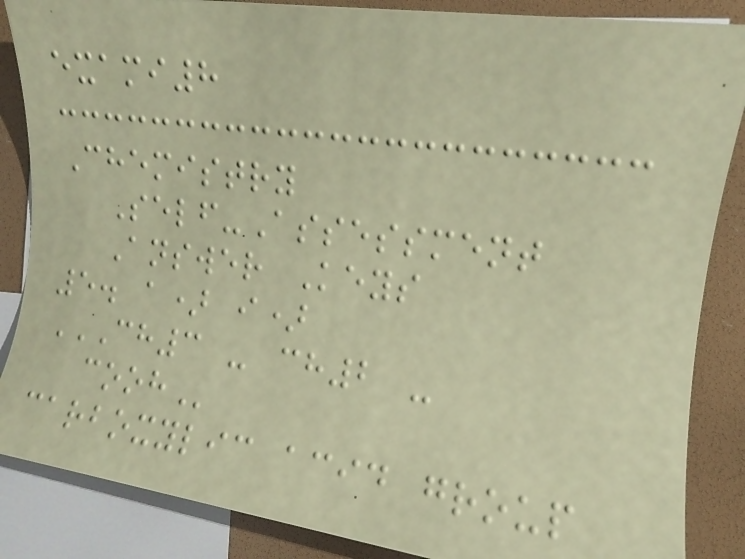exami8
Chemistry
Self-Assessment
Answer Keys
5. a) i)
CH3 - CH2 -
COOH
carboxylic acid group
